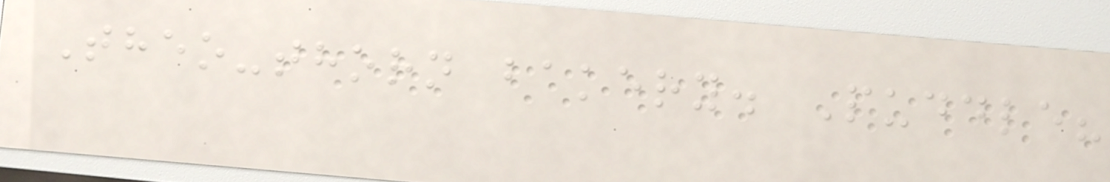Theo-thorn bakery. Puddle?
